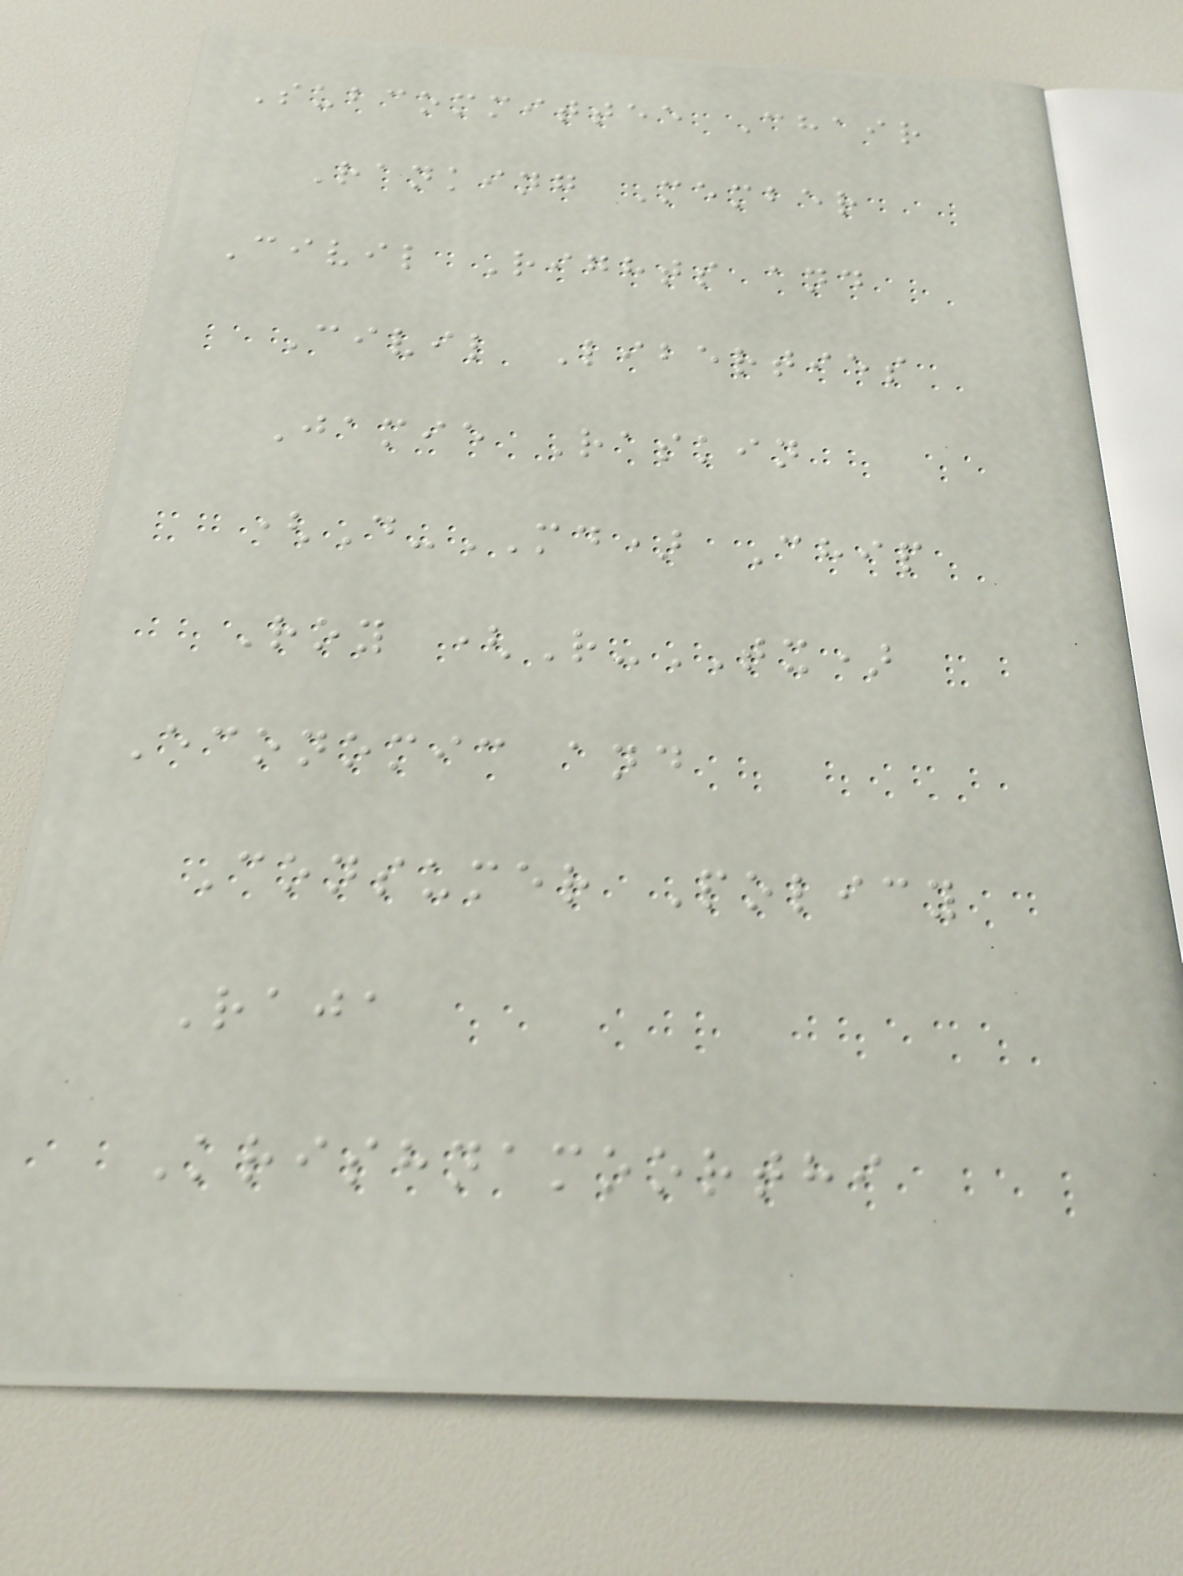Subcommittee Chair
Ranking Member
Civil Rights and
Civil Liberties
Jamie Raskin
(D-MD) Chip
Roy (R-TX)
Economic and
Consumer Policy
Raja
Krishnamoorthi
